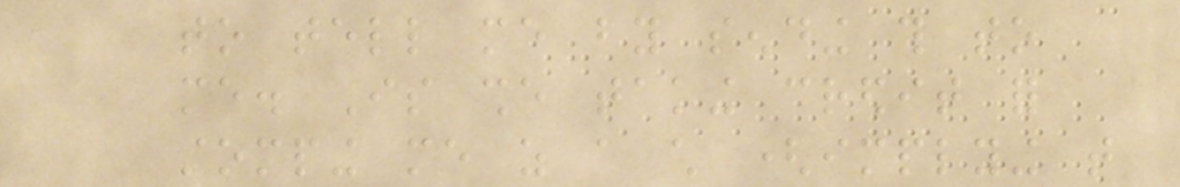to tell me by sending this to
me. Is she taking credit for
stomping me as a child (implying that
